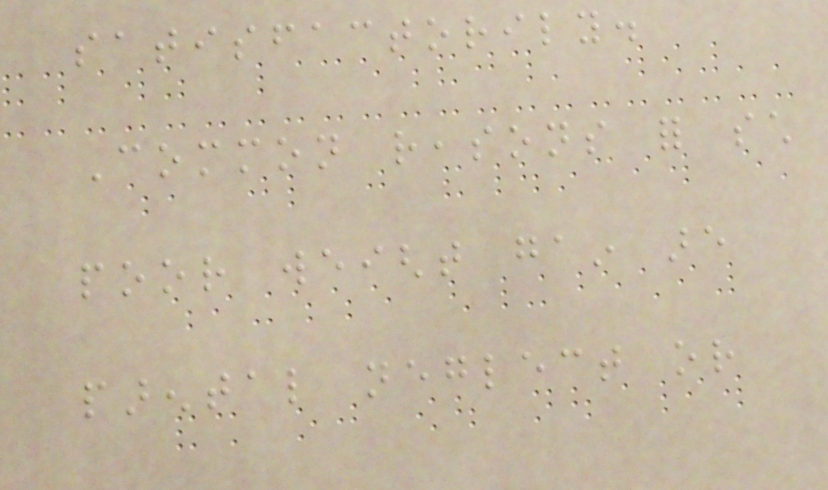satisfactorily.
Common reasons for such
poor weight gain are
parental neglect or
